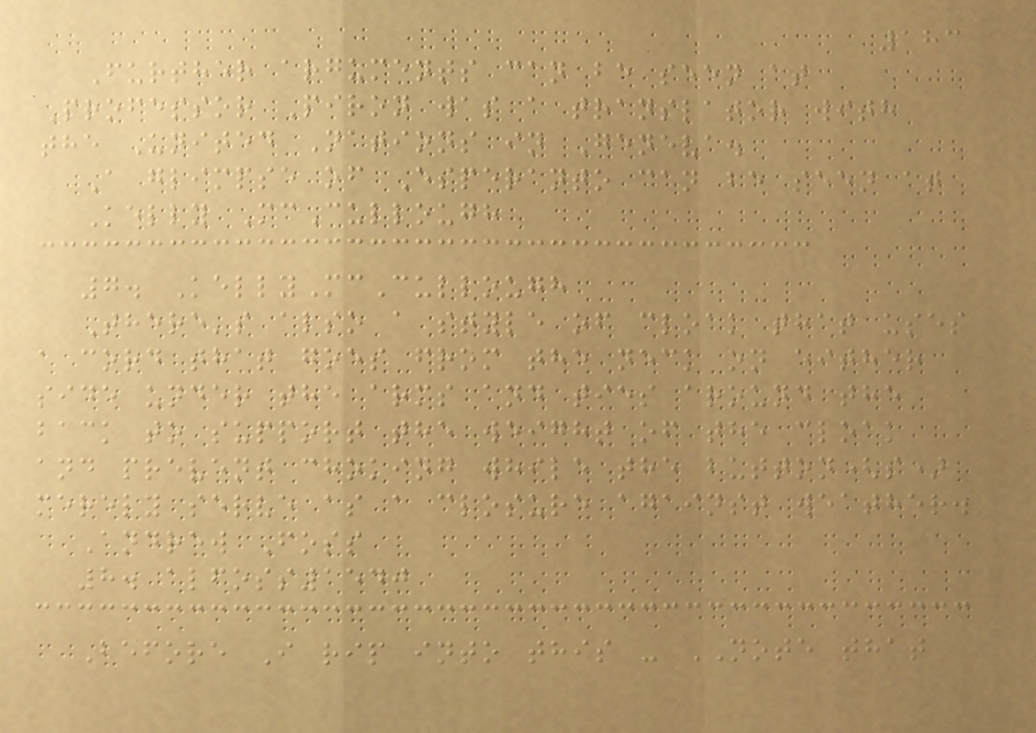183
Further arguments can be seen at
Professor Piron was a translator with
the United Nations in Geneva.
A glimpse of Esperanto can be seen at
Kelly McCullough
7. KellyMcCullough
There's also a style of cloak that uses
a cord that goes from the neck on either
side under the arms and ties around the
back to support the weight of the cloak
and prevent choking while the button(s)
merely serve as a closure against weather.
Andrew Foss
8. alfoss1540
Before I rip into this - NOTE that
